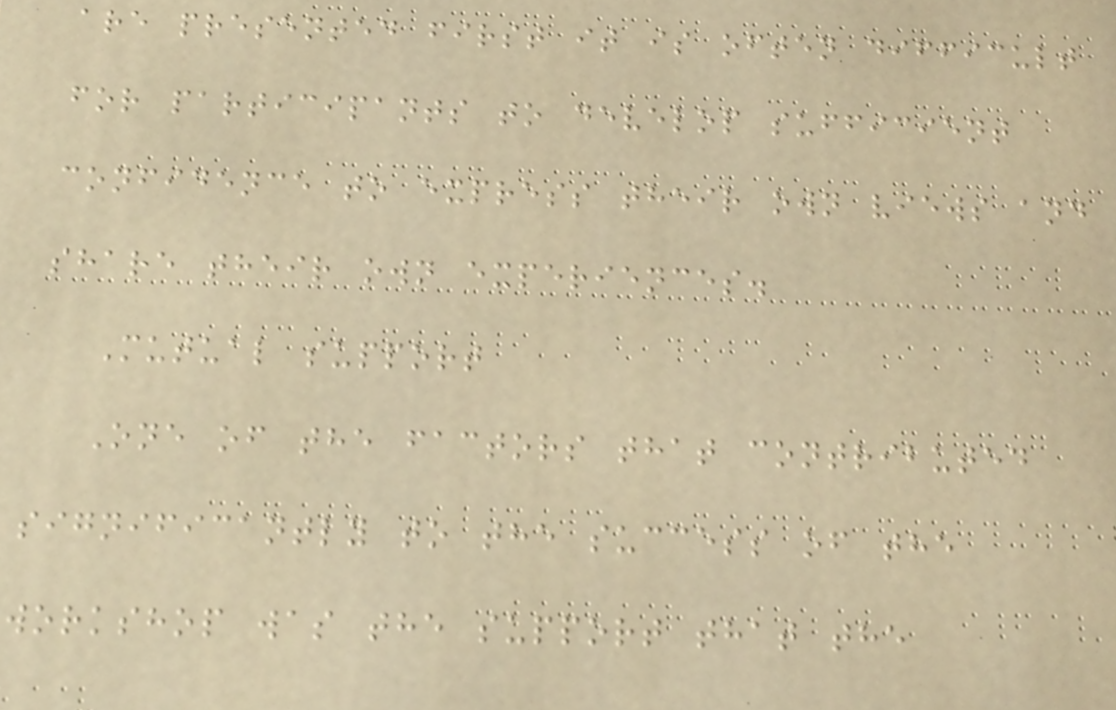are presented first it is often difficult
for participants to develop sufficient
confidence to express their own views and
share their own experiences.
Mutual support
One of the factors that contributed
significantly to the success of the
workshop was the support that the
